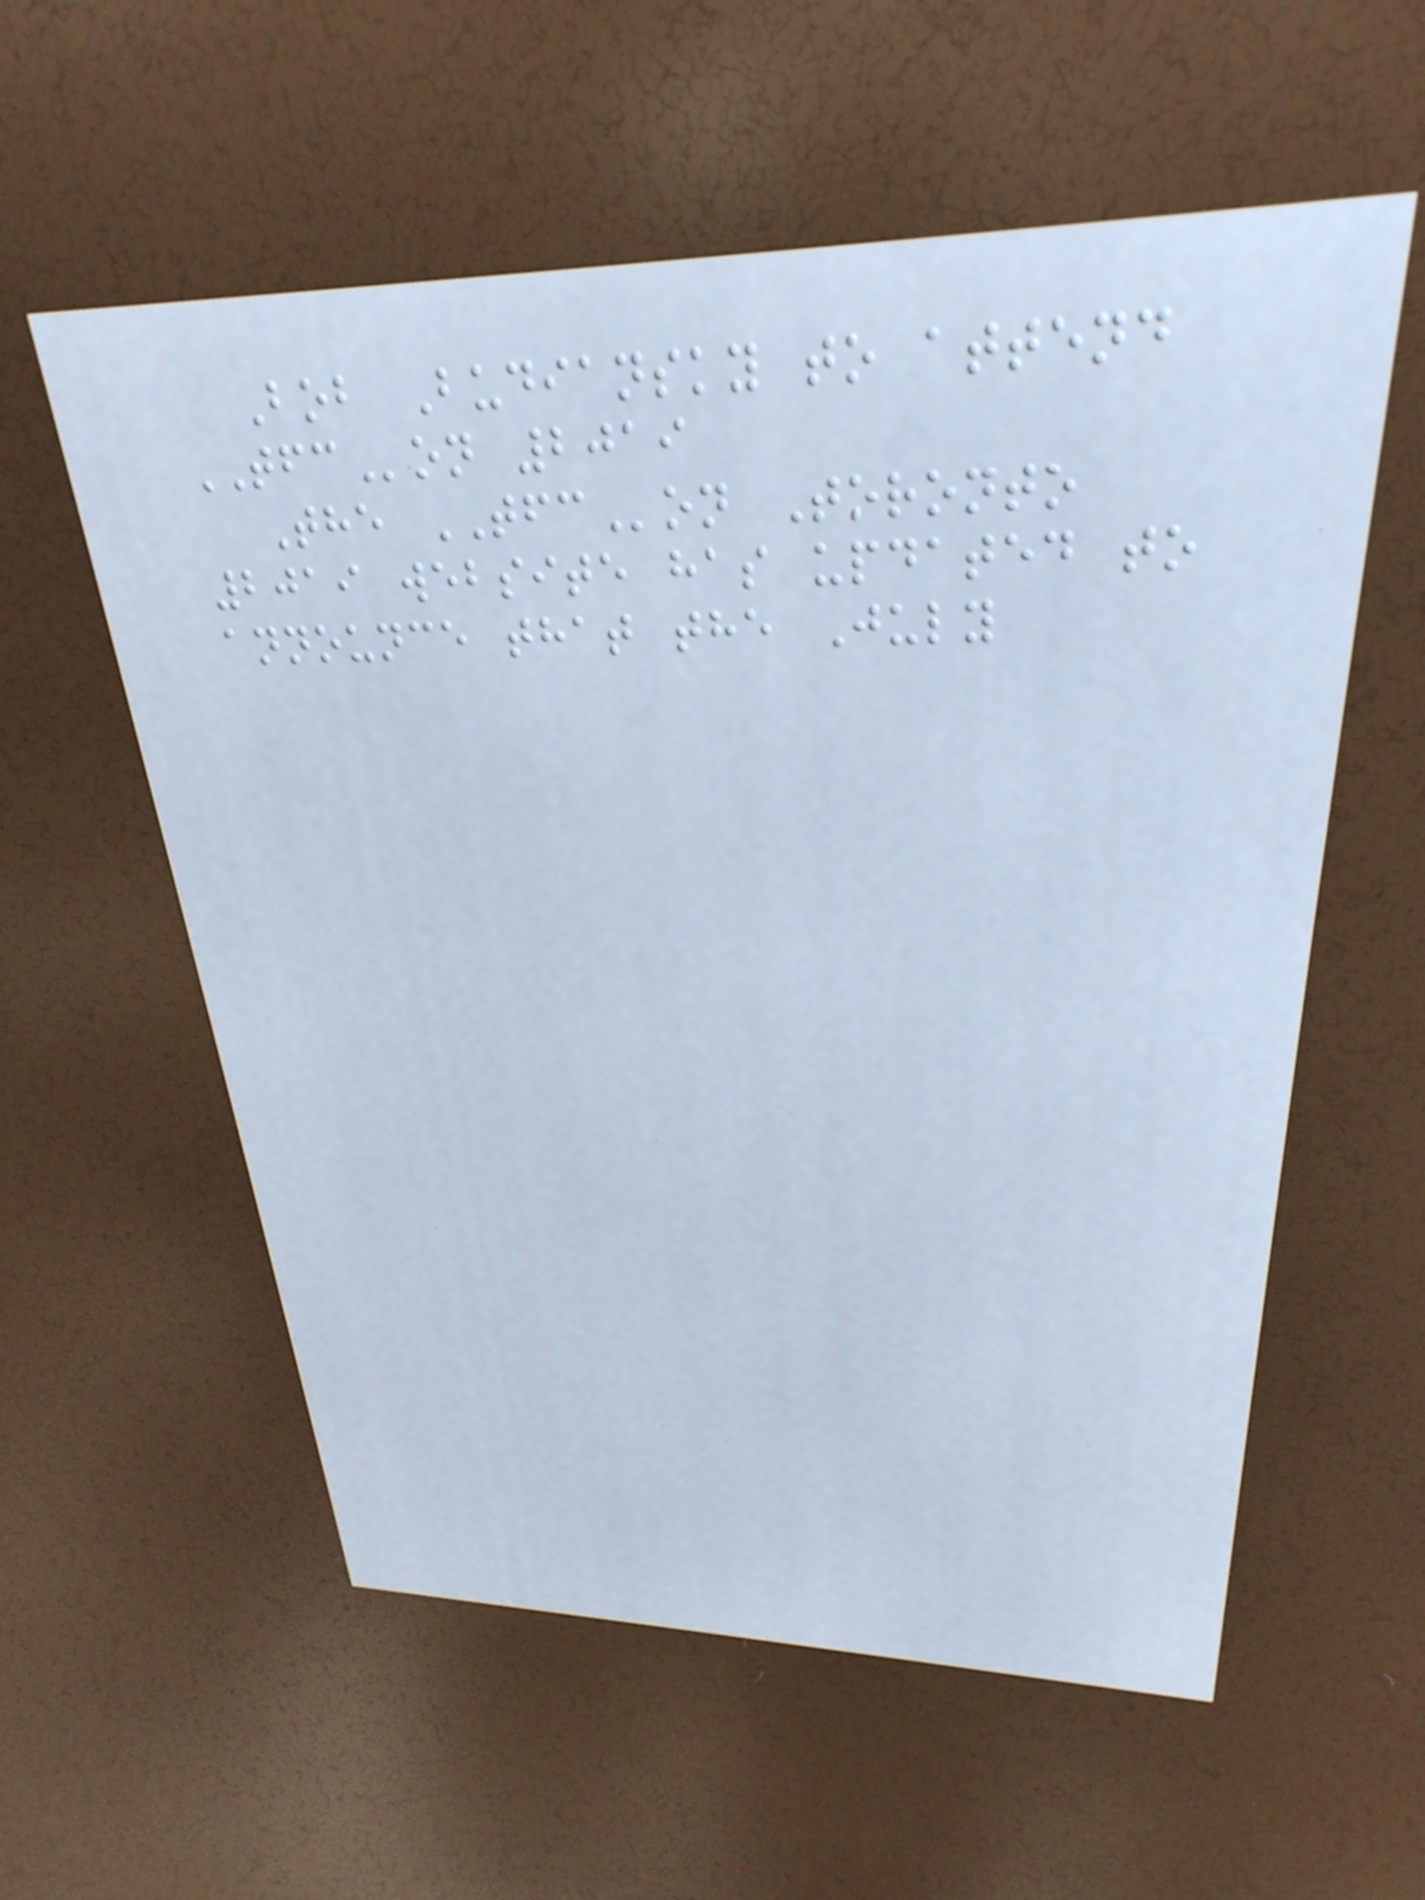Bob Budiansky to attend
TFCon 2019
The TFCon Toronto
2019 website has updated to
announce that the July
